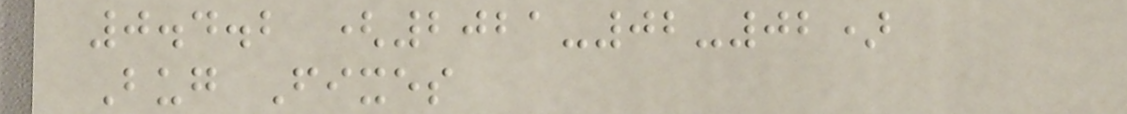0.4.2 (2021-02-02)
Bug Fixes
